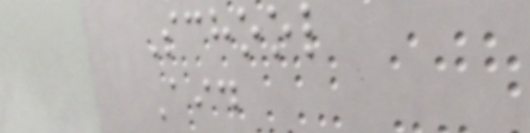School
Aid
